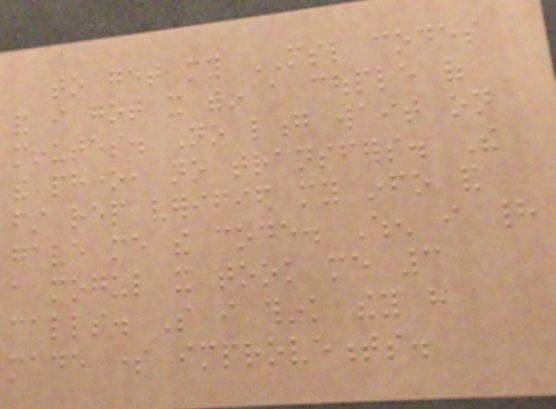to get my MSL codes
and i got it within a couple of
minutes. No long wait on
the phone, no transfers. The
first rep verified my info and
gave me the code. When i had
a mogul it took me 3
calls. So i think they have
made some improvements.
